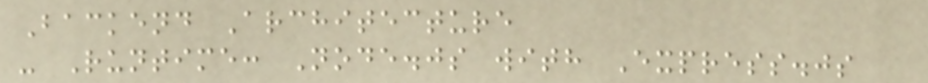Backend Architecture
- Runtime: Node.js with Express.js
